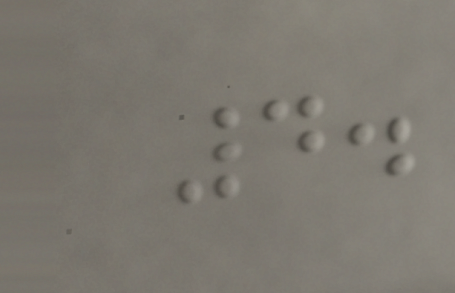4.
